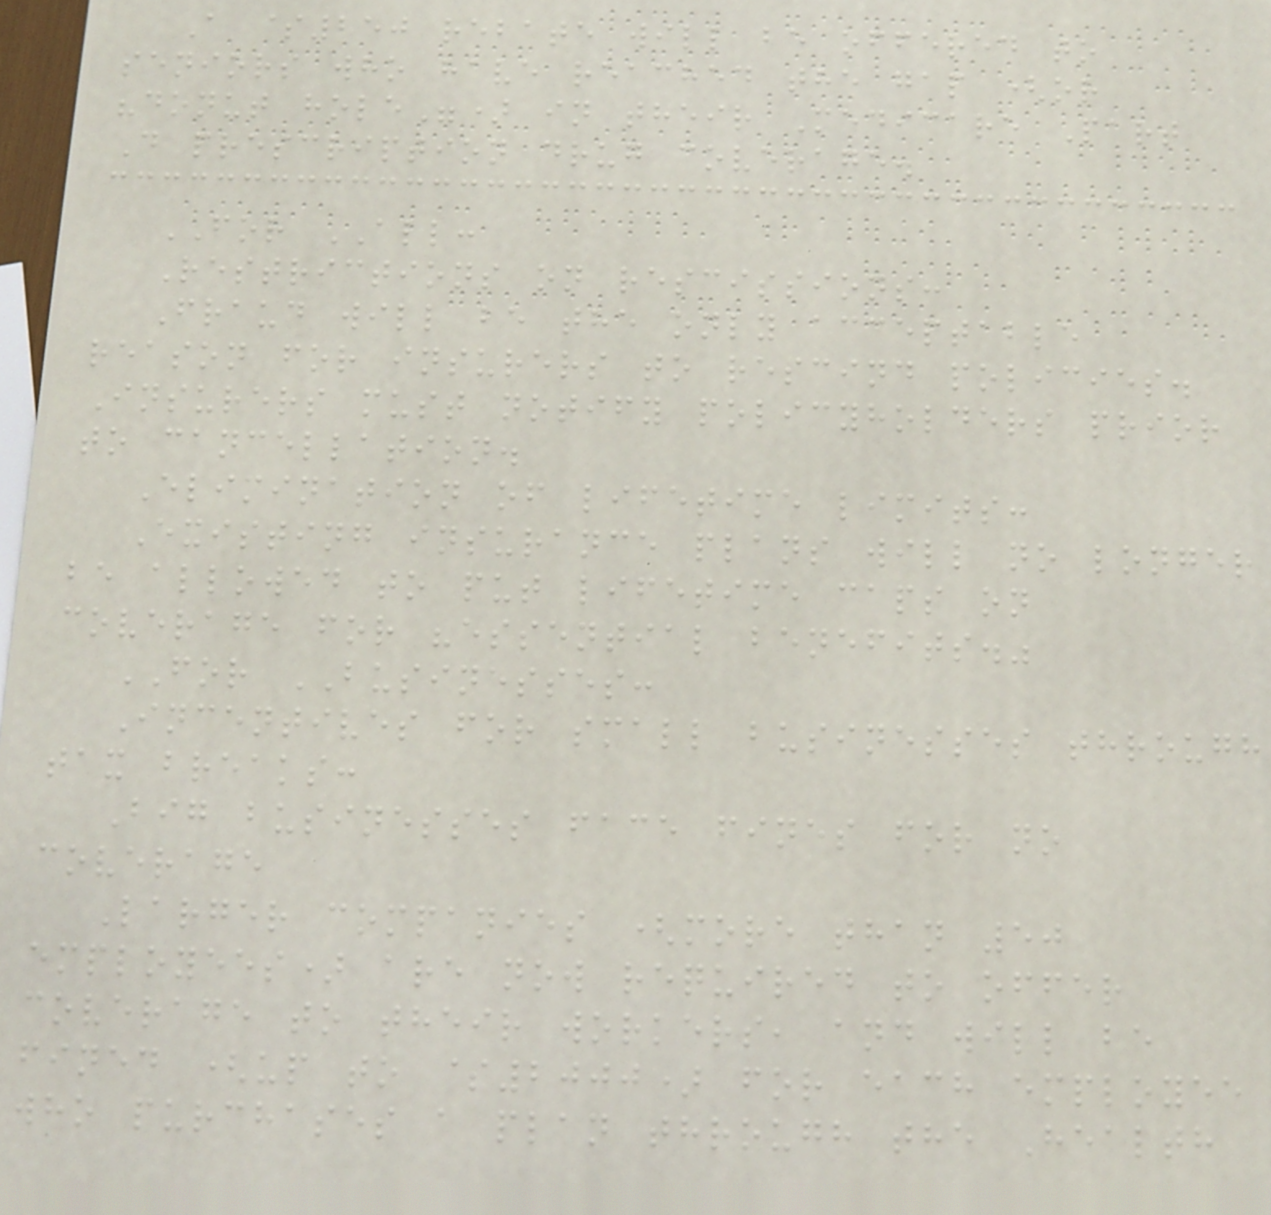A $250 rebate will be offered to
seniors who have reached the gap (or
"donut hole") in their Medicare Part
D prescription drug coverage.
FOR ALL:
Restrictions on rescissions:
Fraud will be the only acceptable
reason for insurers to rescind policies.
Insurers must notify policyholders prior
to cancellation.
Elimination of lifetime limits:
Existing insurance plans will no longer
be allowed to put lifetime caps on
coverage for "essential benefits."
FOR BUSINESSES:
Incentives for small businesses through
tax breaks:
Big businesses face fines for no
coverage
Larger companies (more than 50
employees) are now required to offer
coverage to their workers, and will be
fined (up to $2000) for each employee
who purchases a plan through the Health
